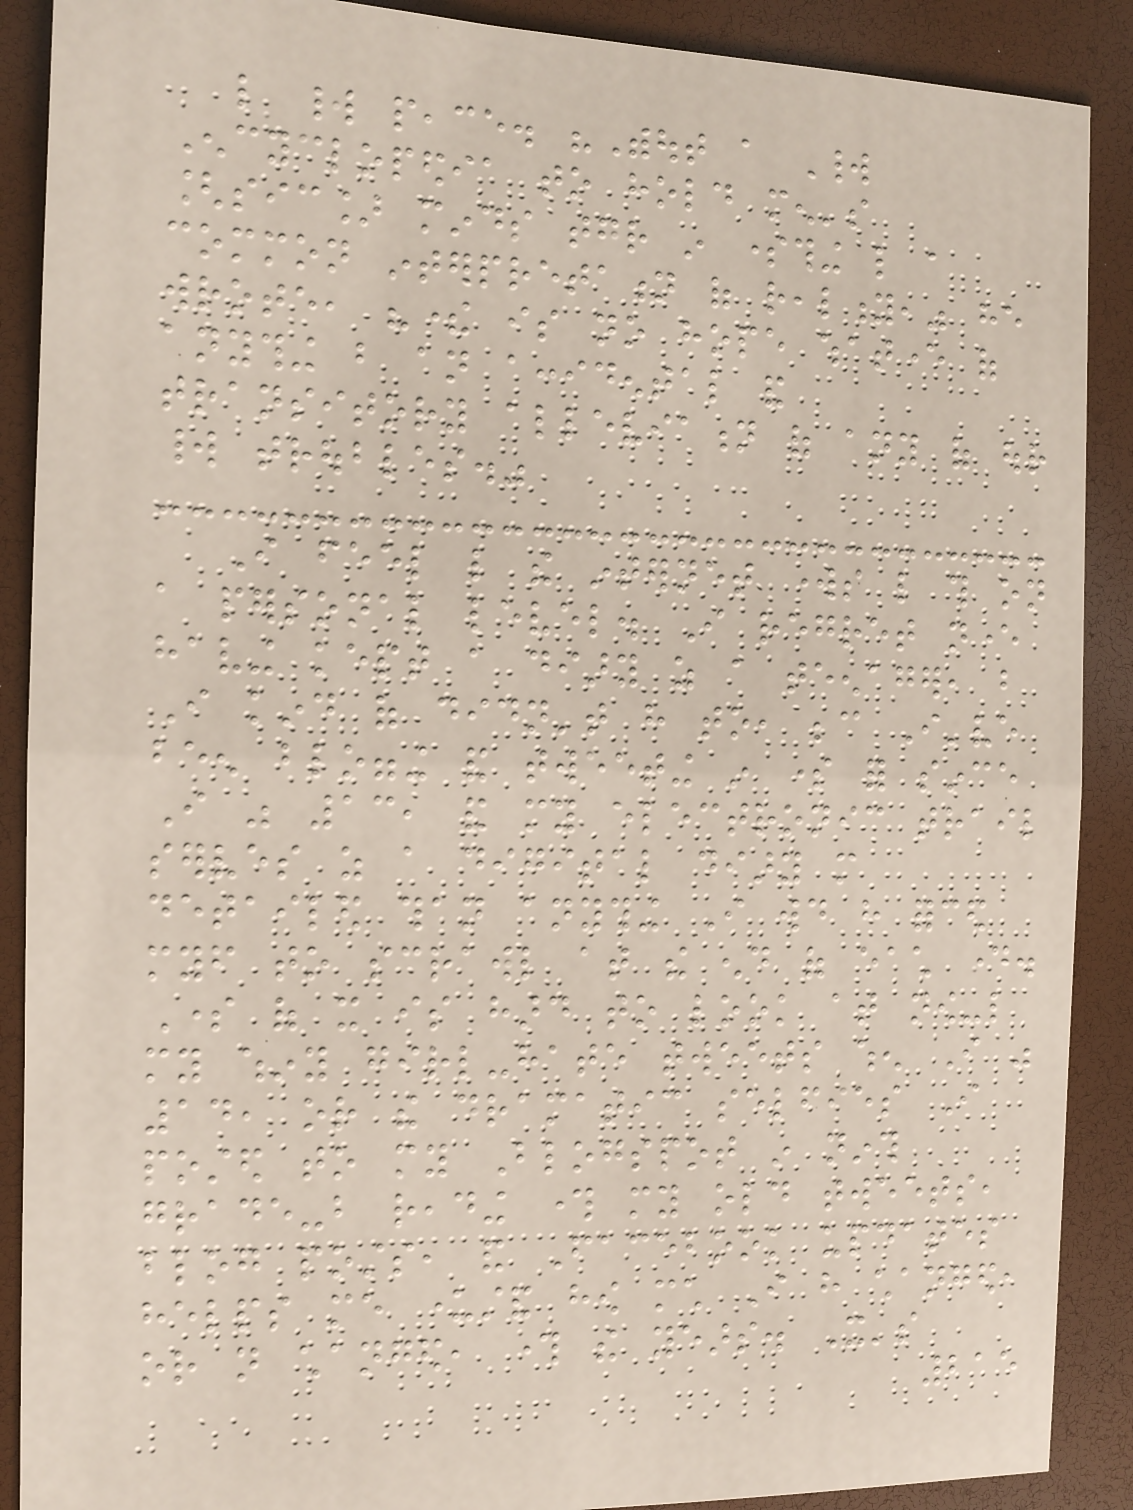like world peace. "Without a World
Encyclopedia to hold men's
[sic] minds together in something like a
common interpretation of reality," he
wrote, "there is no hope whatever of
anything but an accidental and
transitory alleviation of any of our
world troubles."
I feel like the internet works like this on
a personal level. I regret never
having kept a diary as a teenager, but
I kind of didn't have to, because I've
been blogging and tweeting in some for since
I was 13, and my electronic trail
serves as a digital diary more
detailed than anything I would have forced
myself to scrawl at the end of each day.
Some of it is hard to look at now-like
my whiny girl-hate tweets when I was
14, or the dramatic selfies I
posted to my Blogspot in ninth
grade-but reading through my old tweets,
blog posts, and Facebook updates
helps me understand how much I have changed,
or not changed, through the years. It's
215
